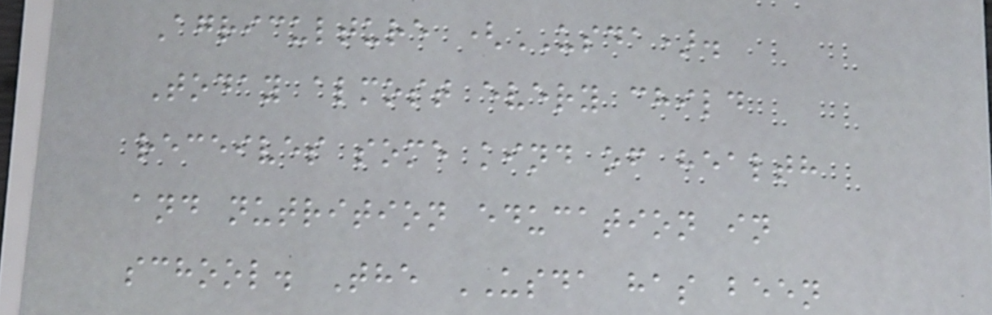Agriculture (USDA).
Today almost every child
receives some kind of health
and nutrition education in
school. The USDA has been
